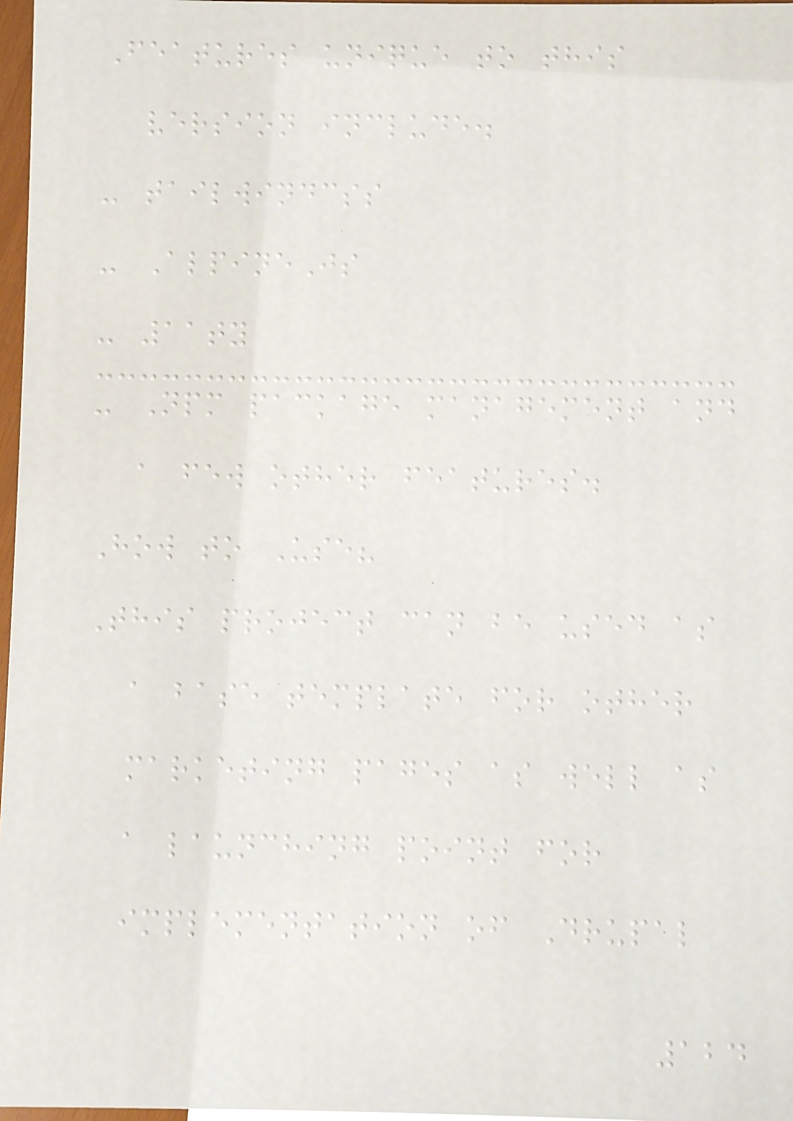Features unique to this
version include.
- tailwindcss
- AlpineJs
- 11ty
- Npm package management and
a few other features.
How to Use?
This project can be used as
a base template for other
marketing pages as well as
a launching point for
implementation of Drupal
124
